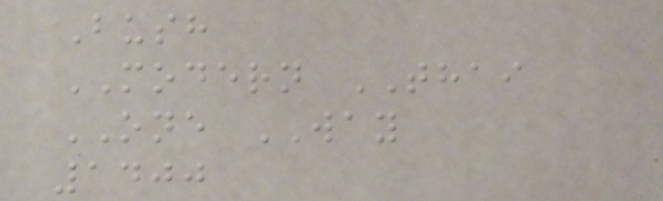Bush
MODERN THAI
ONE WAY
1400
